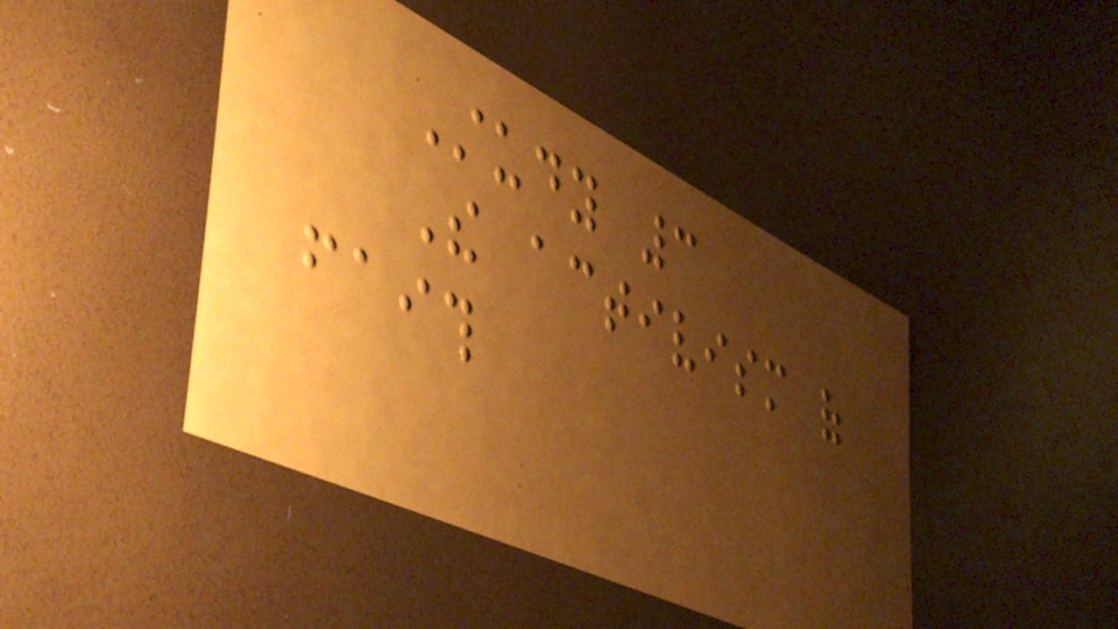Study 3
The activism of
faith
